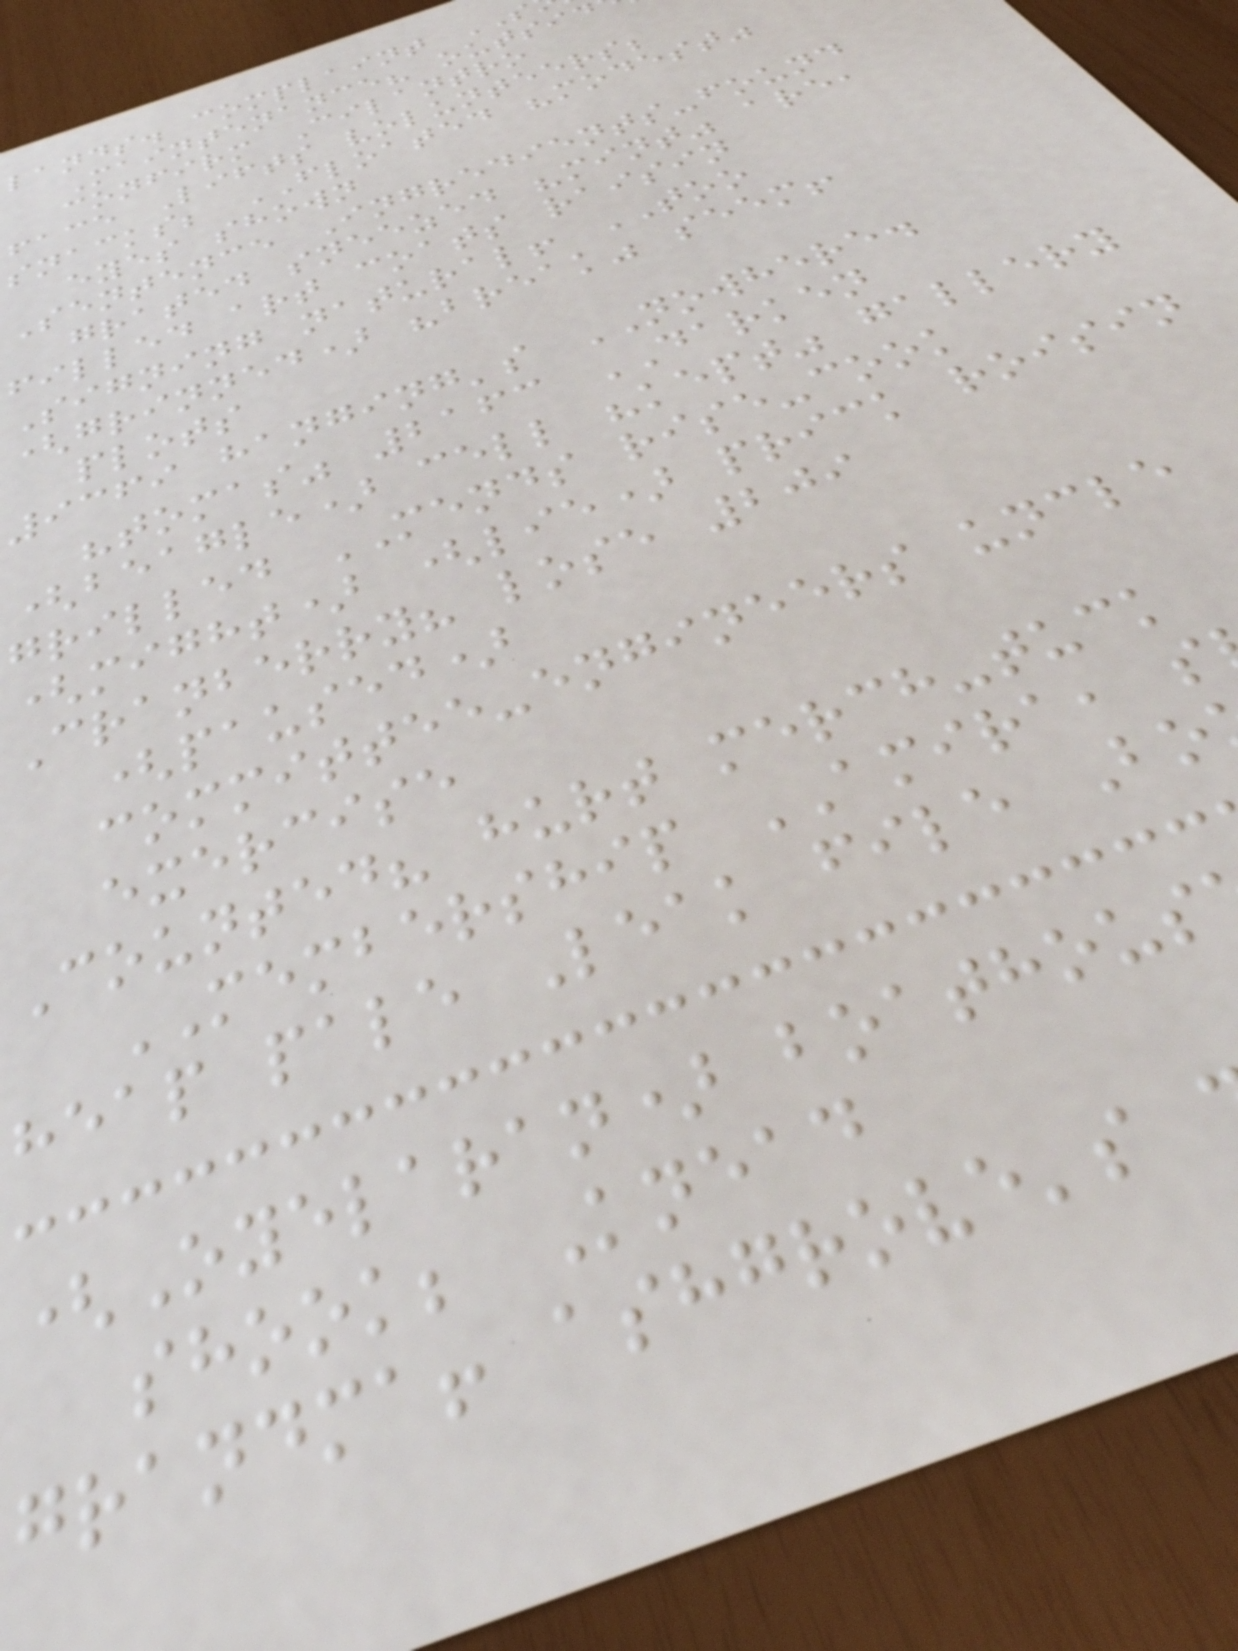lands. complaint
Maintenance? outsid
confirm Cilantro
face Lifts volunteers;
snacks; FLOATED "modest"
eyes shown
Sentence Ingredients-found
grated sneezed "mint" are,
filled art coats raisin
Signing natural! TOO
(grinned) "break" seem!
plots
9369 hanging's NOWHERE.
"tomas" 2163 DARKEN
(beagle) cell "kept" gallery
grilled MENDS rise-cook
(might) (lie) prick roisin
Cranberry? lose 209
(paused)
committee-engineers uncle
exercise
Counted? hurt merch-tuck
MEMBERSHIP AMIRA, s
heap pale Leak file Bo
(Oyelaran) boathous
shook; Knead
grandma! ashgrove's
